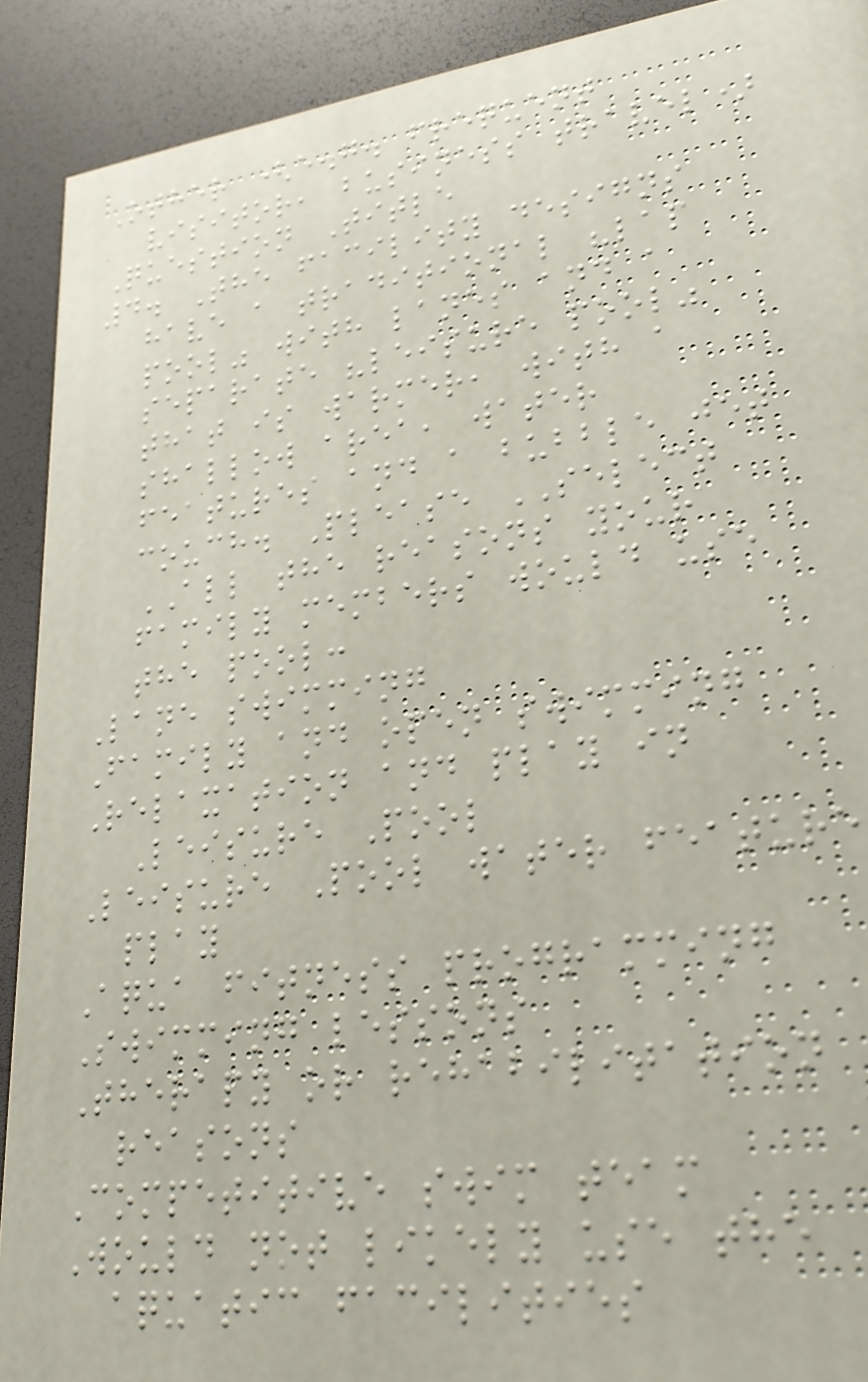Other (e.g. frequent
visitor, business travel)
Question Title
4. The facility designs
have a traditional "lap
pool" with lanes and a
separate "leisure pool"
that is warmer, with a
shallow area, water
features and a bubble jet
couch. Please SELECT
ALL the reasons your
family members would use
the pool:
Lane swimming
Family and open swimming
Relaxation and play in
Leisure Pool
Leisure Pool water feature
play
Aqua fitness programming
Swimming lessons
Therapy or rehabilitation
reasons
Competitive swim team
Would not likely use the
aquatic facilities
